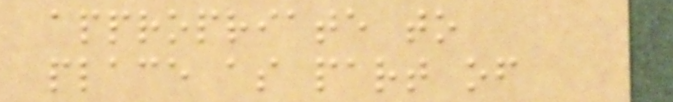appropriate to
place as part of
